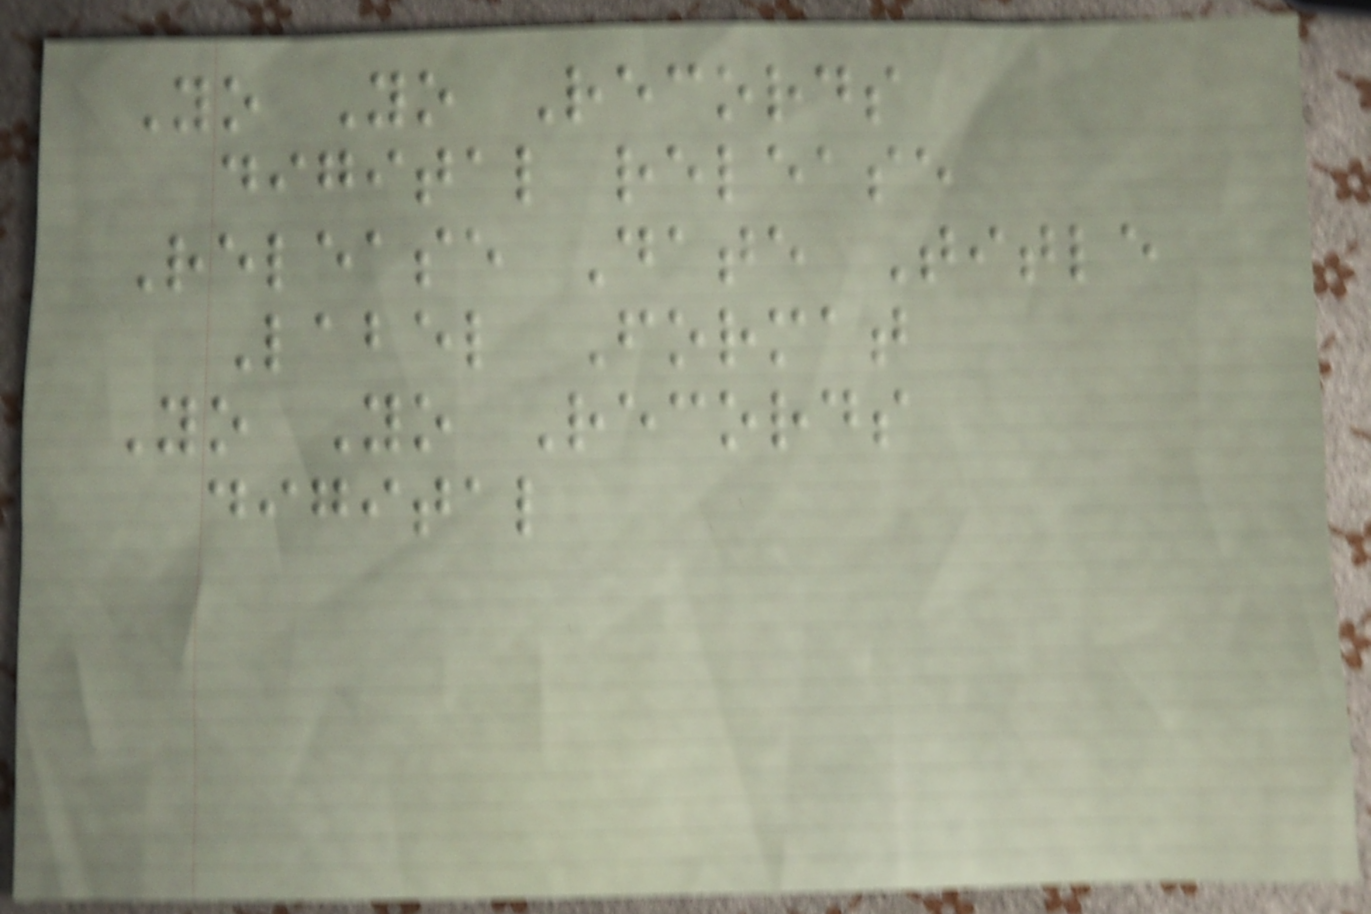Yo Yo Records
digital release
Release Date Title
Label Format
Yo Yo Records
digital
